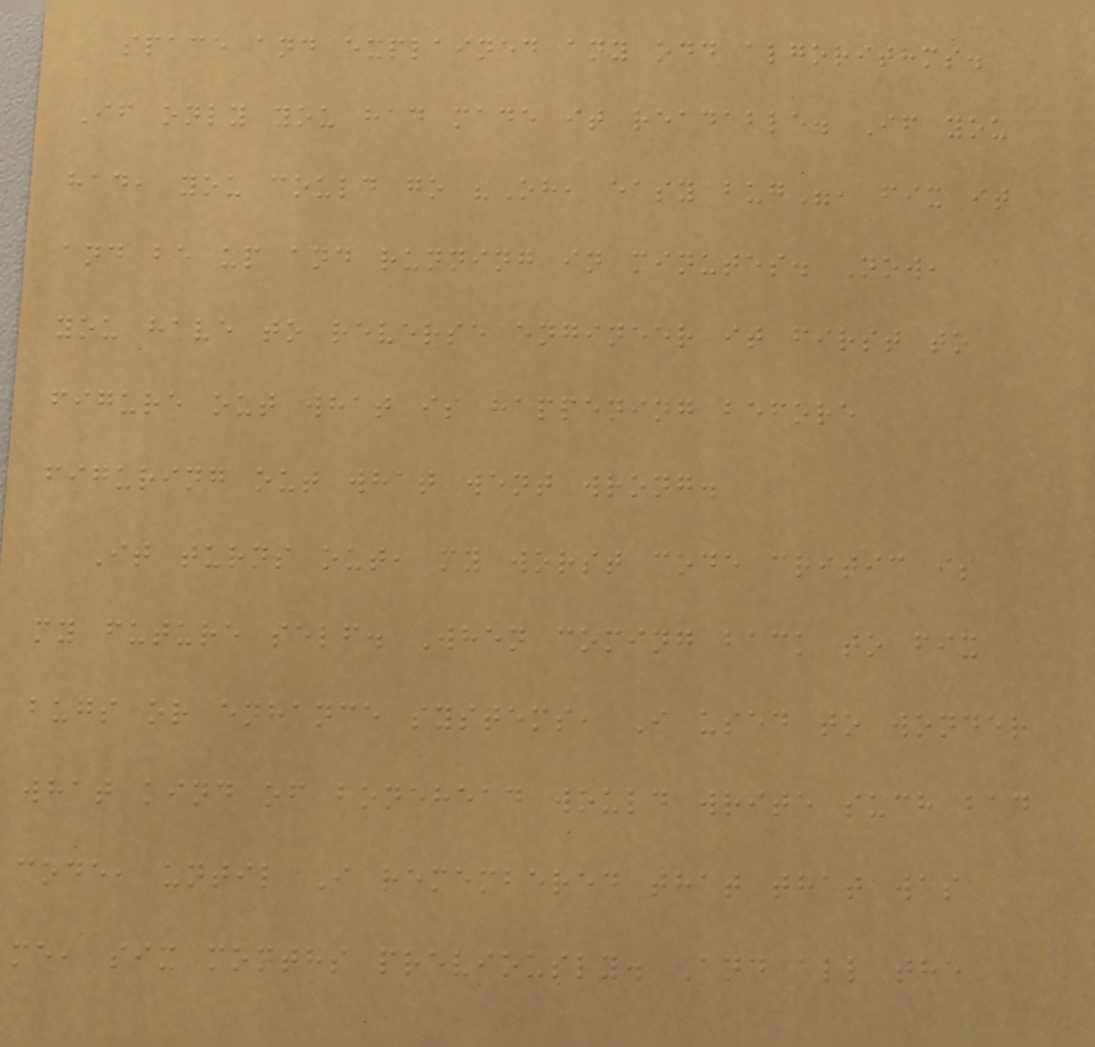space and explained any odd algorithms.
If only you had made it readable. If you
had, you could go "Oh, easy bug", fix it
and be up and running in minutes. Now,
you have to reverse engineer it first to
figure out what is happening before
figuring out what went wrong.
It turns out, my worst code critic is
my future self. When coming back to fix
bugs or enhance systems, I used to wonder
what kind of bonehead would write such bad
code, until I remembered that that was
me, six months previously. And all the
